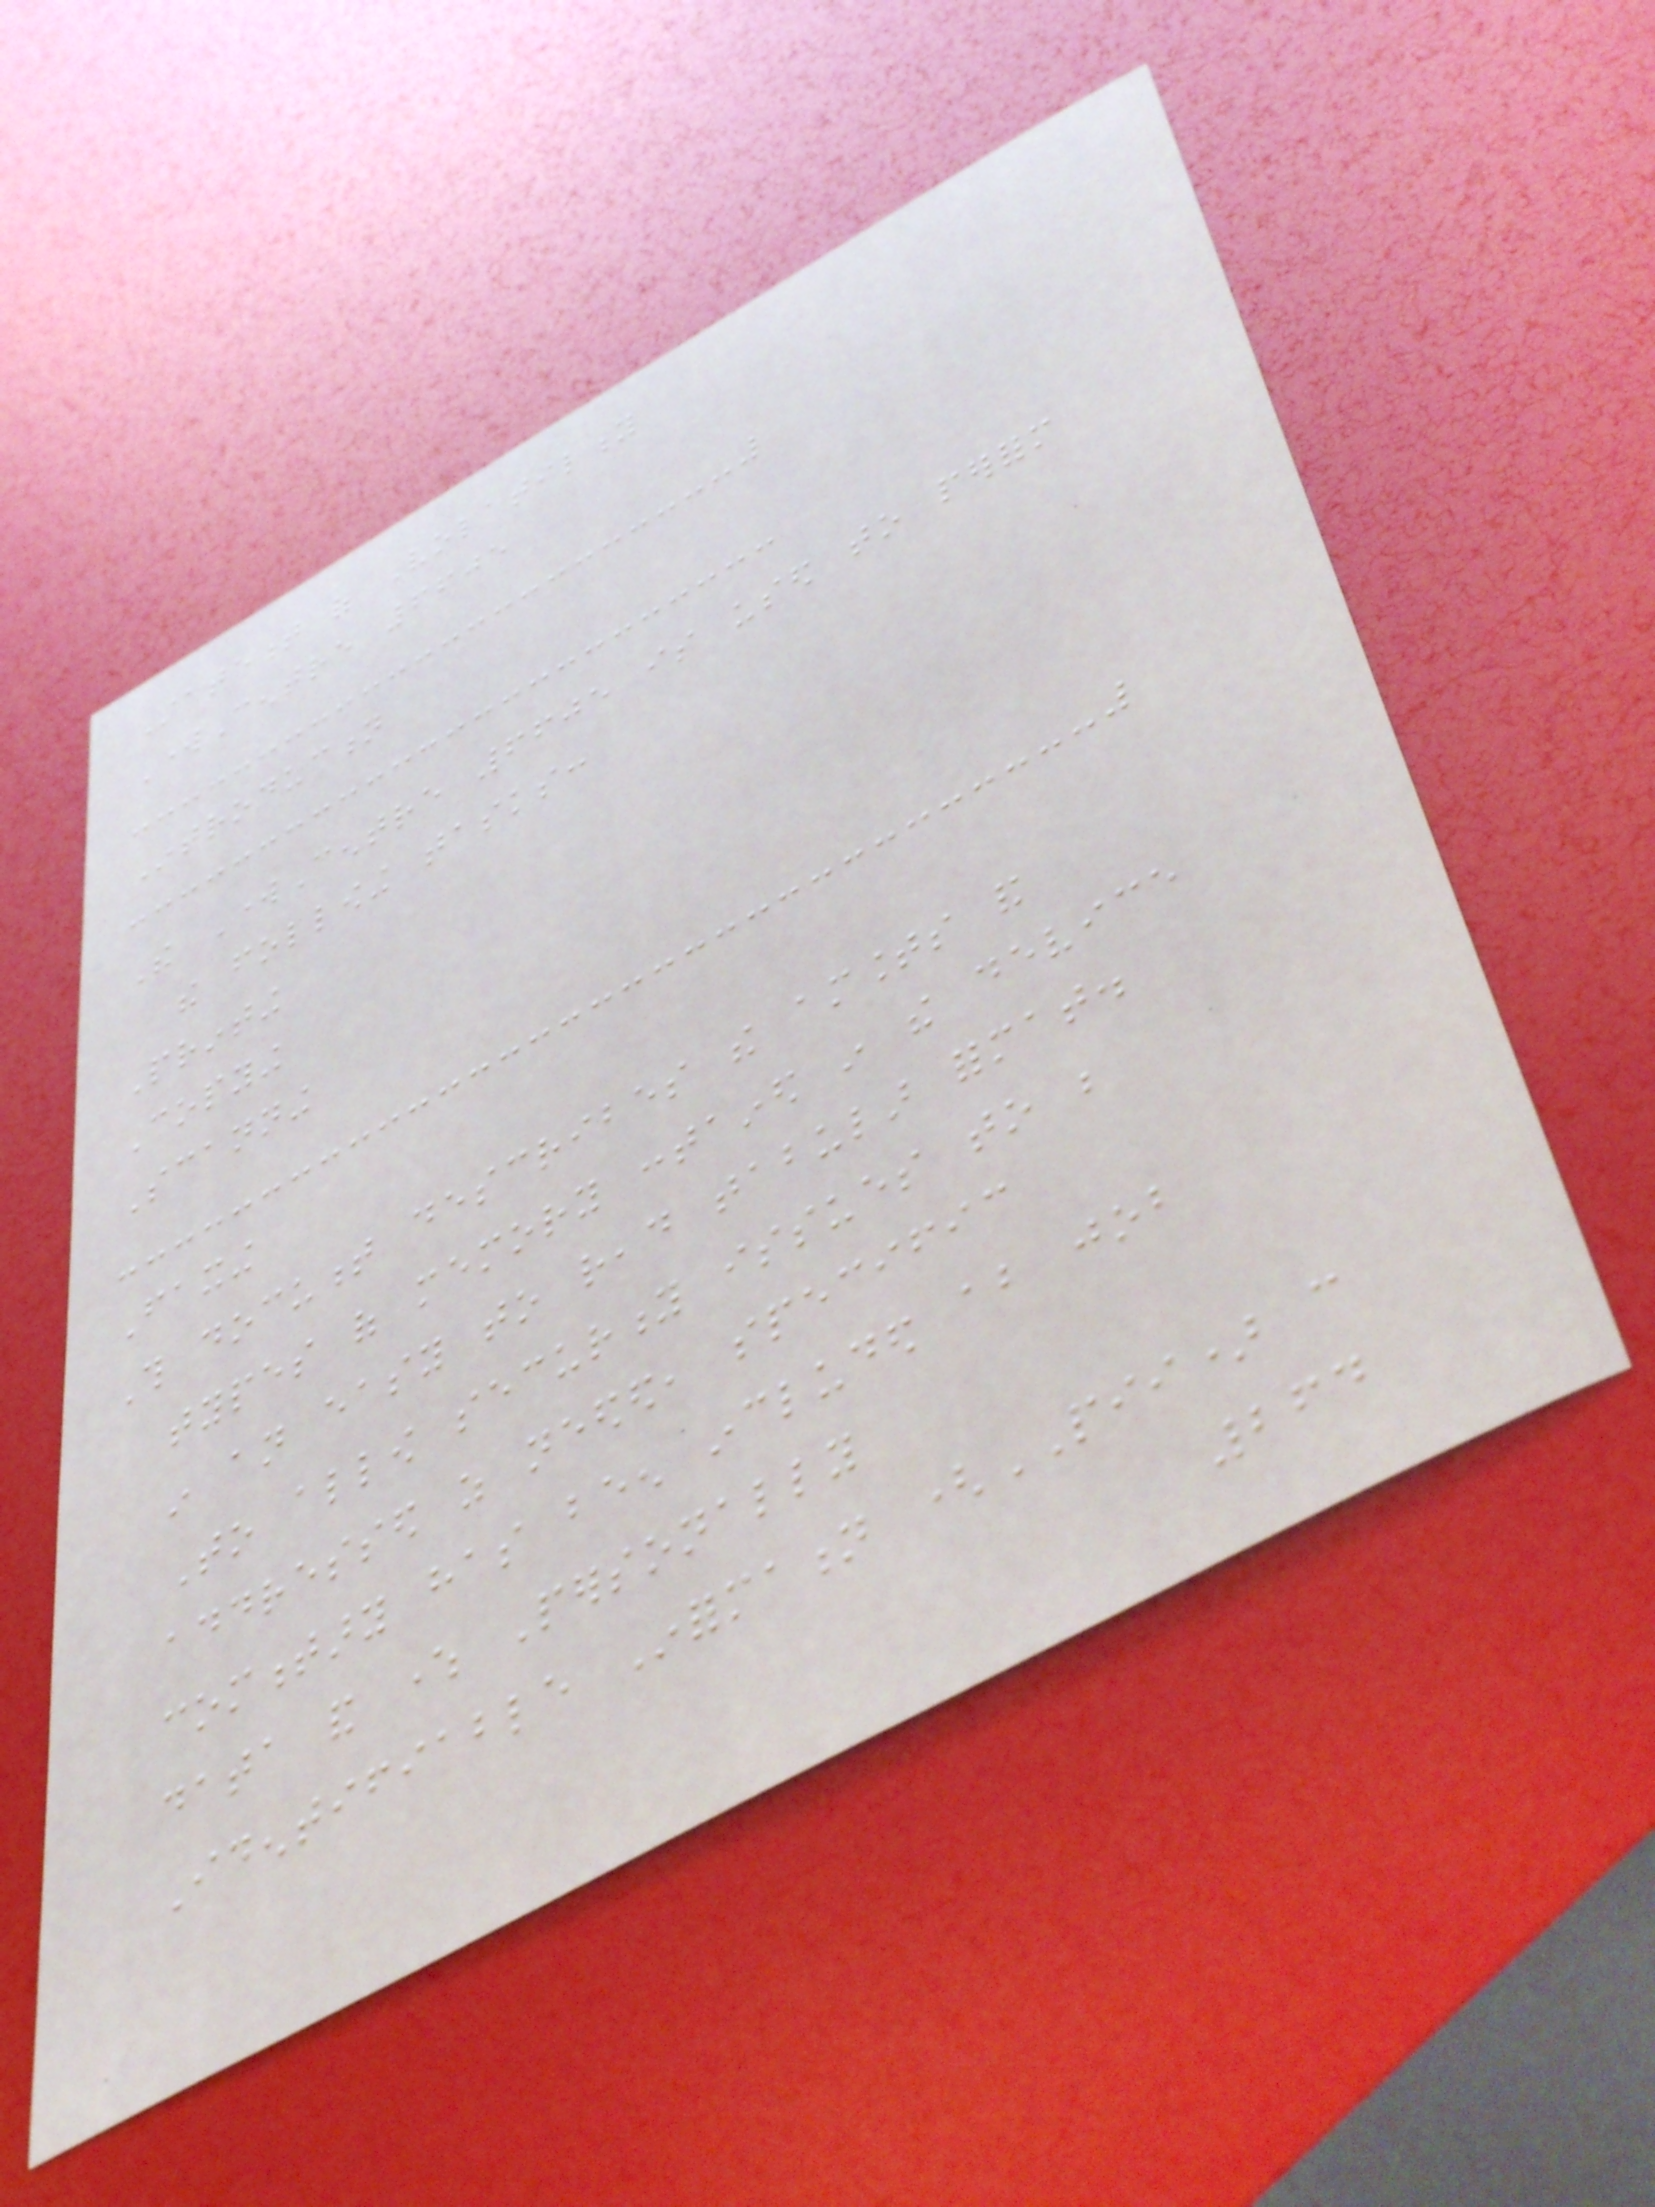Statement of Volatility
WorkCentre 6605
Introduction
The WorkCentre 6605 is used to perform
the following tasks:
Printing
Copying
Scanning
Faxing
This document describes the amounts and
types of memory contained in the device
in an easy to read tabular format.
To allow security issues to be
addressed as needed, specific
commentary has been included about job
data and where Personally
Identifiable Information (PII) can
264
